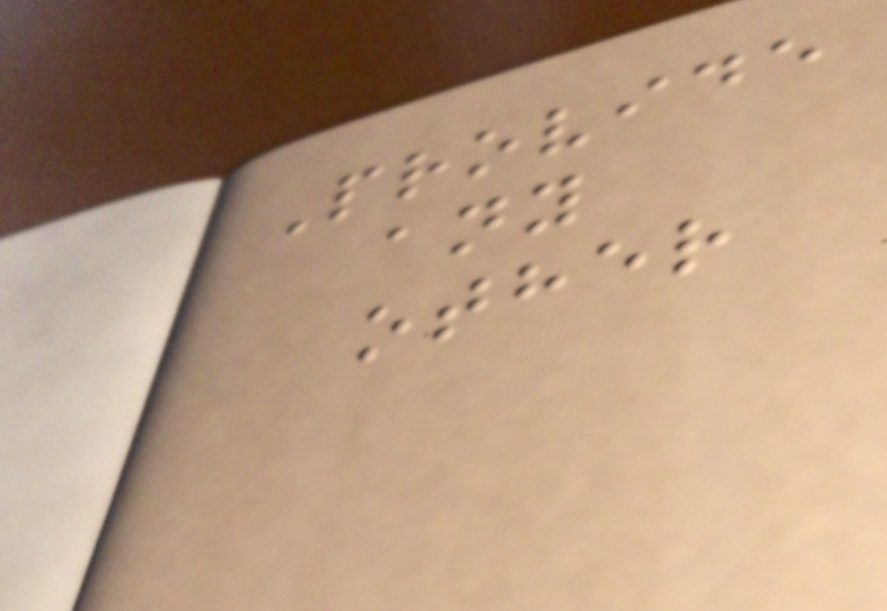Provide
any
other
